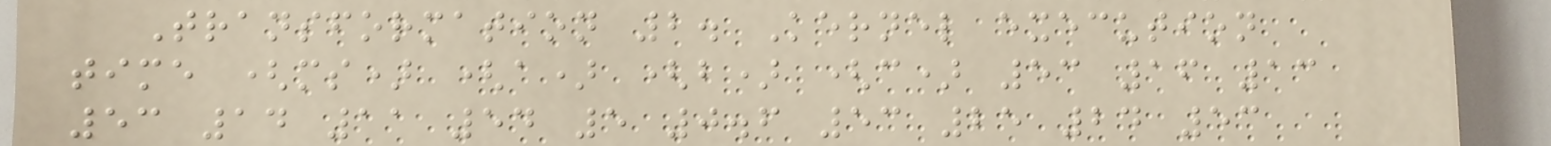Transformation 2. Kernel execution
time (ms) (a) (b) (c) 53 16 13
53 14 11 54 5 0.6 53 25 24 53
